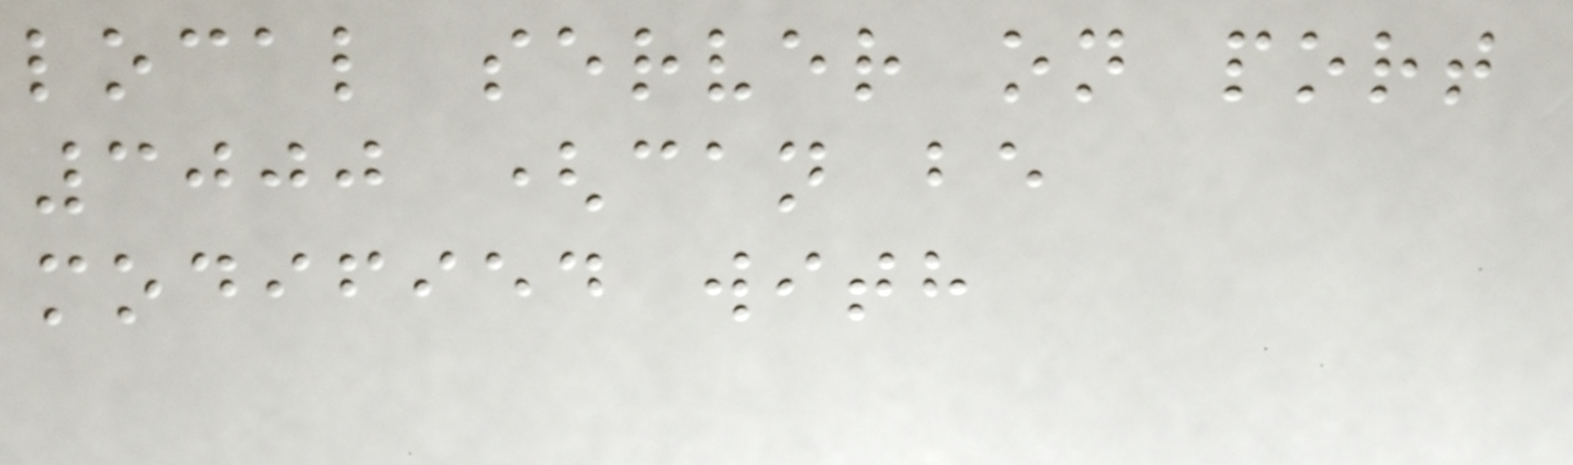local server on port
3000 (can be
modified with
